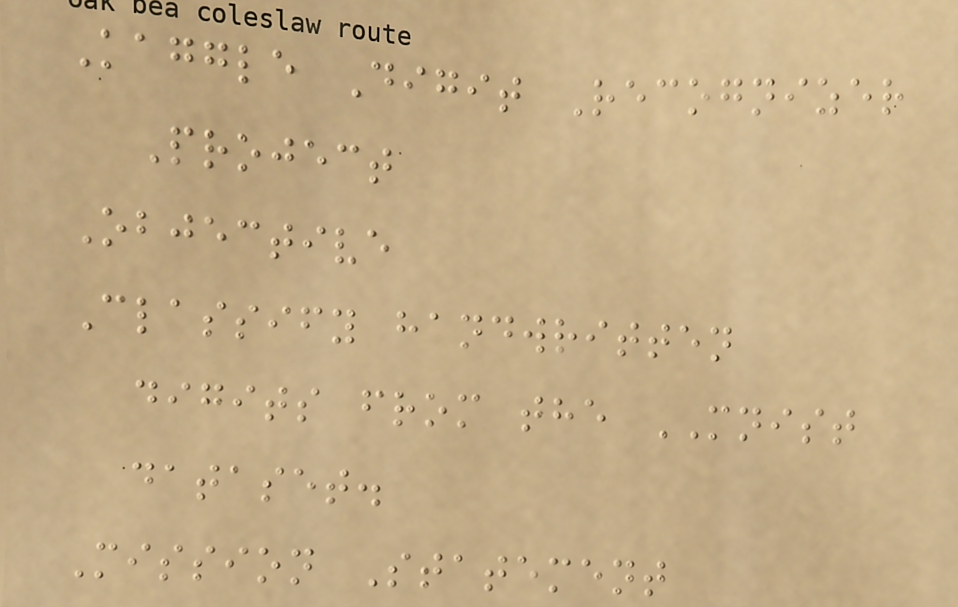Kaggle Digit Recognizer
Project
Objective
Classify handwritten
digits from the MNIST
dataset.
Mission Statement
